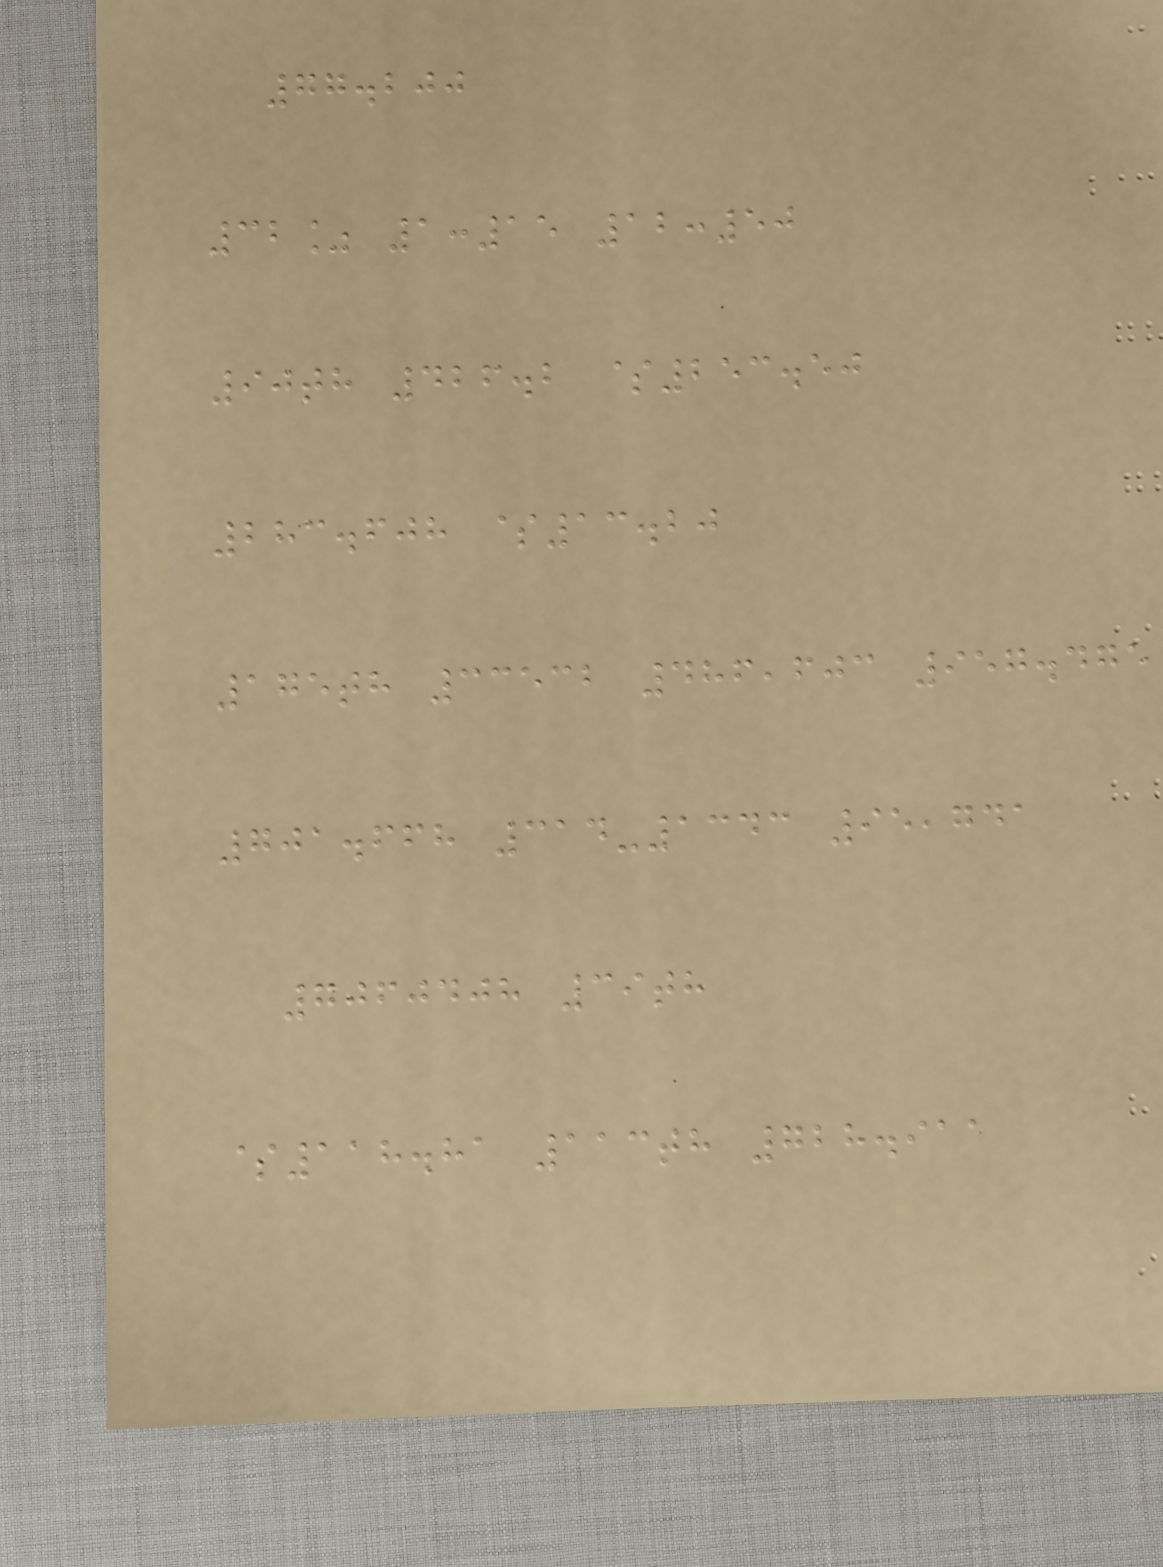77.200
32% 1:15 12:50
90th 426.2 $253.50
283.608 $13.20
175th 33532 486,603 957.475
701.668 314-1343 95,741
7060408 39th
$118.81 113th 728.911
